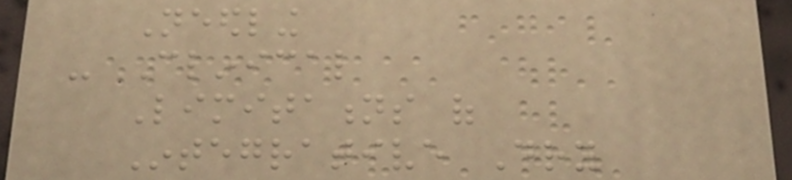Needling
- Clinical
Limitations of
Integrative Dry
